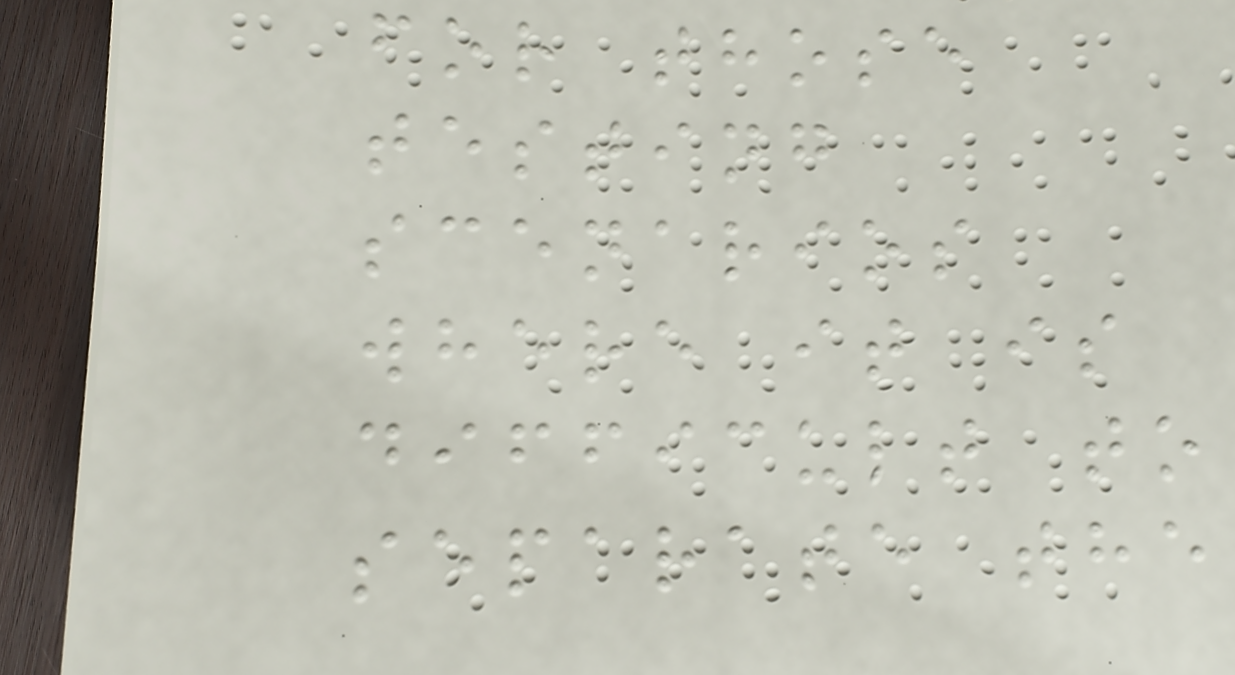for those
testing
scenarios
where it is
difficult to
separate the
